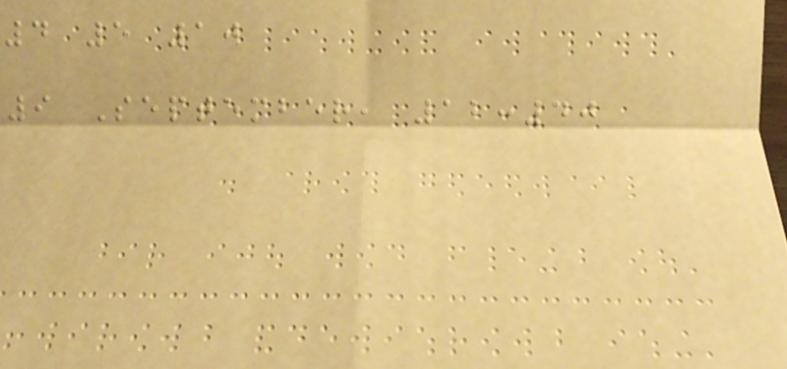4 5 10
9 September, 12:40
